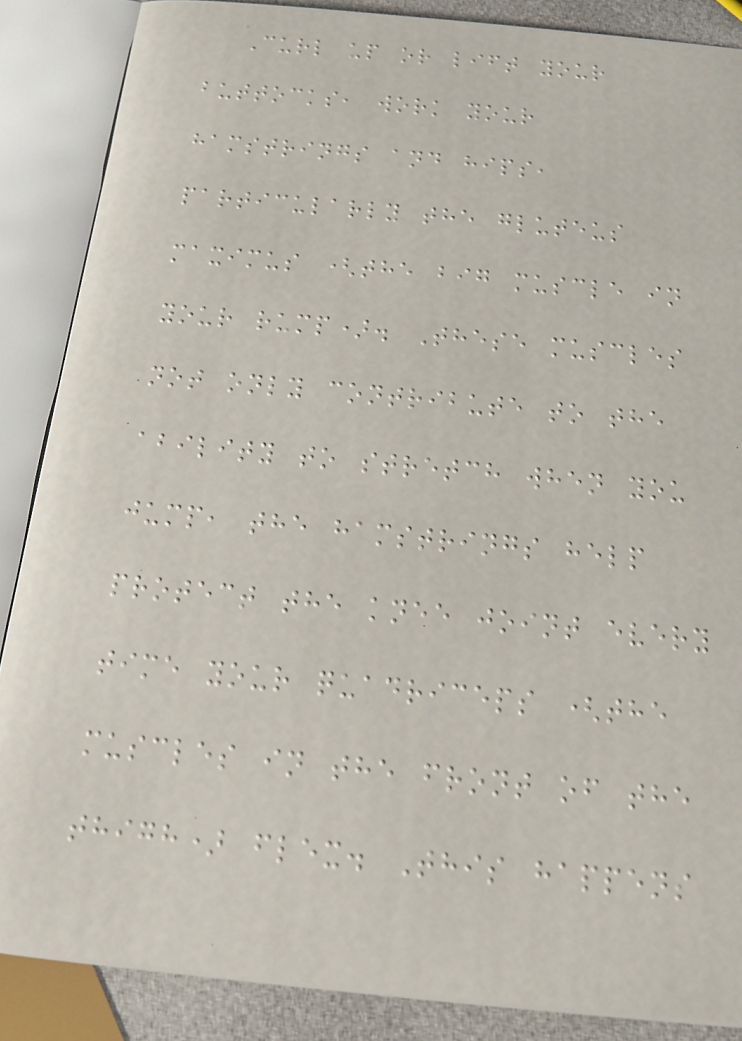Curl up or lift your
buttocks, work your
hamstrings and hips,
particularly the gluteus
maximus (the big muscle in
your rump). These muscles
not only contribute to the
ability to stretch when you
jump, the hamstrings help
protect the knee joint every
time your quadriceps (the
muscles in the front of the
thigh) flex. This happens
